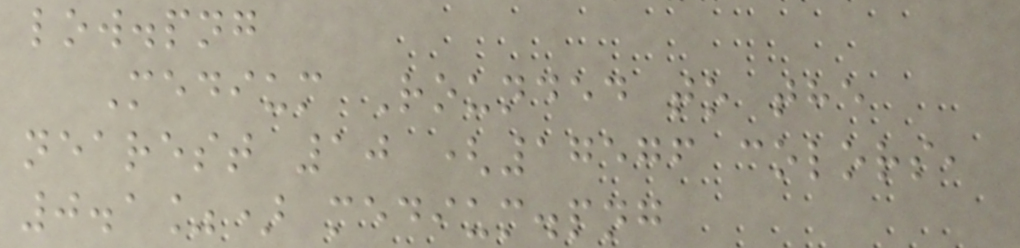low.png
Medium Rounded to the
nearest 10 (17576 colors,
0.1%) medium.png
